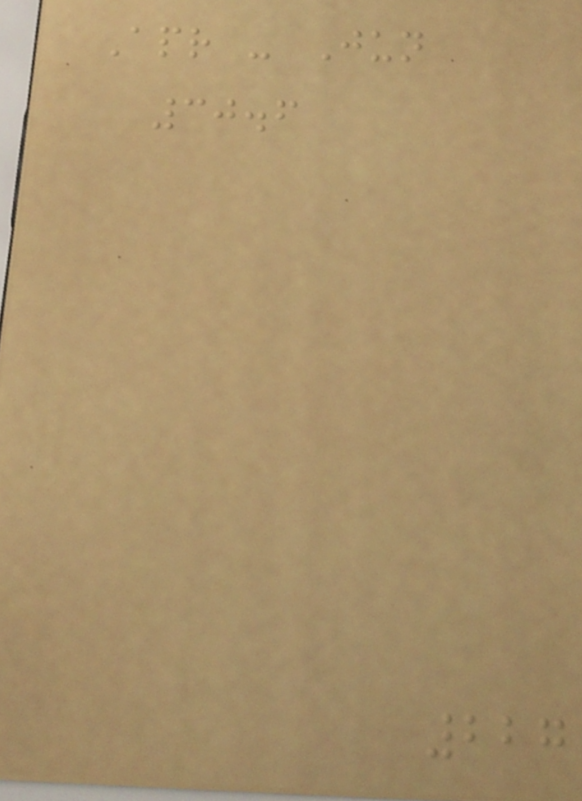Apr - Jun
30.6
227
